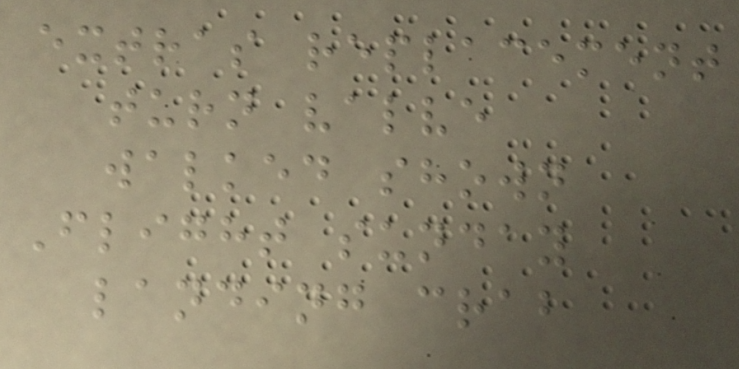extras replacement
turn valve
walked shown
Flight sunday
landing crab
